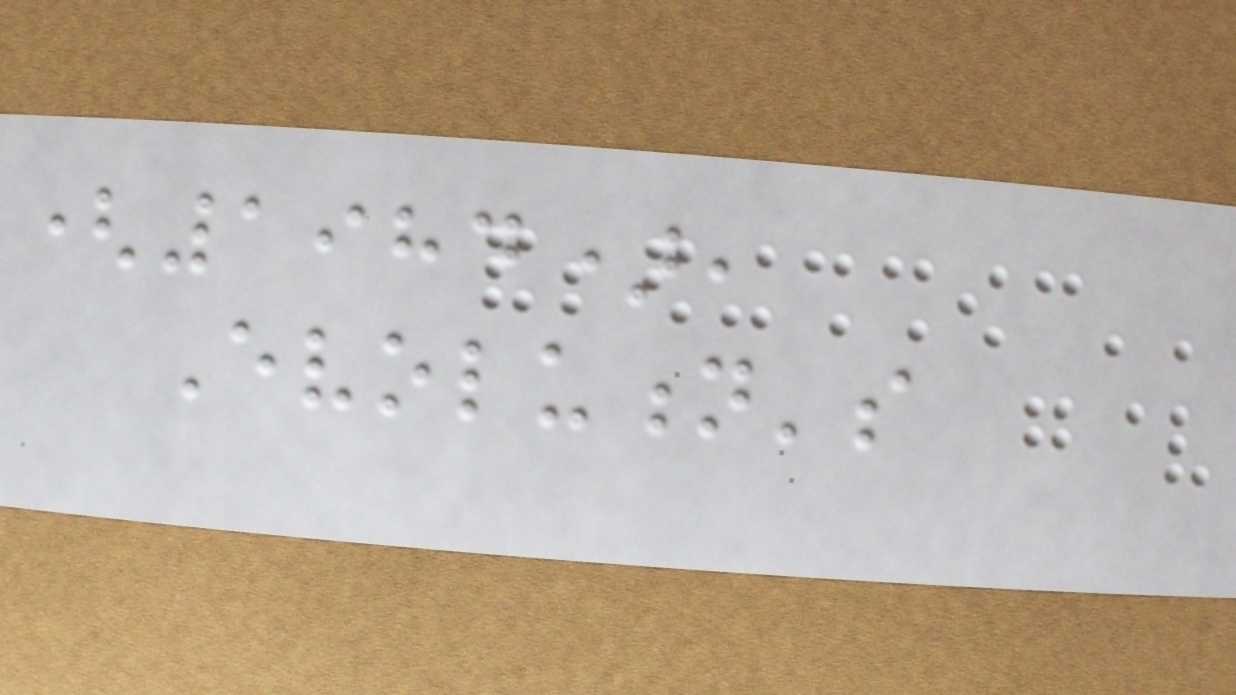(1984),
Evolution's
